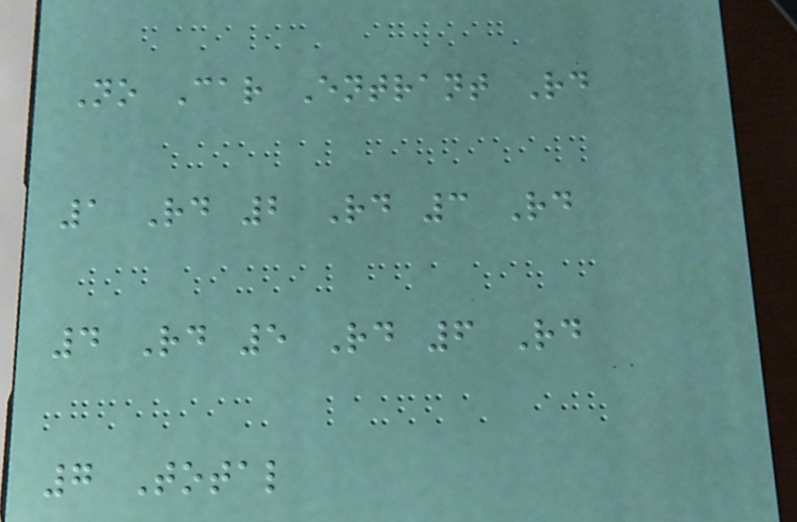No Car Entrant Rd
1 Rd 2 Rd 3 Rd
4 Rd 5 Rd 6 Rd
7 Total
